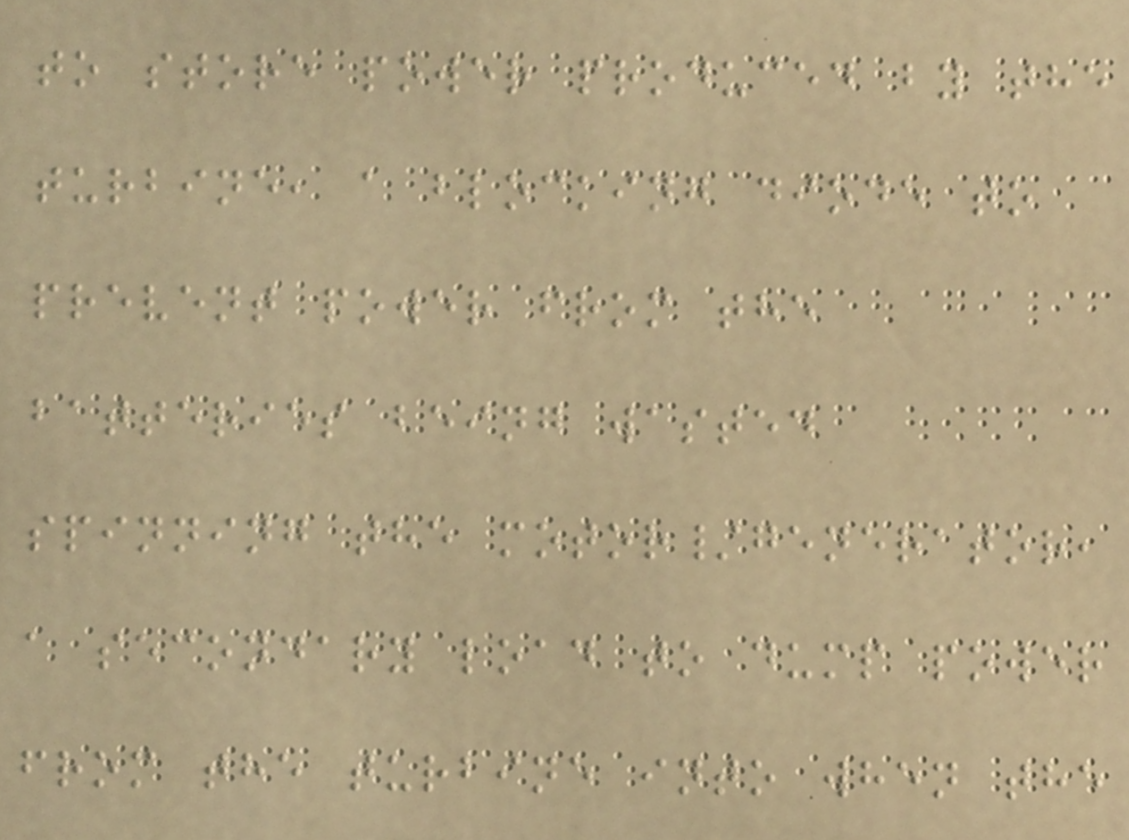to store power produced by the
turbine, a blocking diode to
prevent power from the
batteries being wasted
spinning the motor/generator,
a secondary load to dump power
from the turbine into when the
